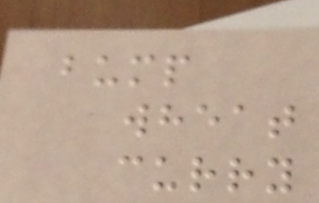bump
wheat
curry
